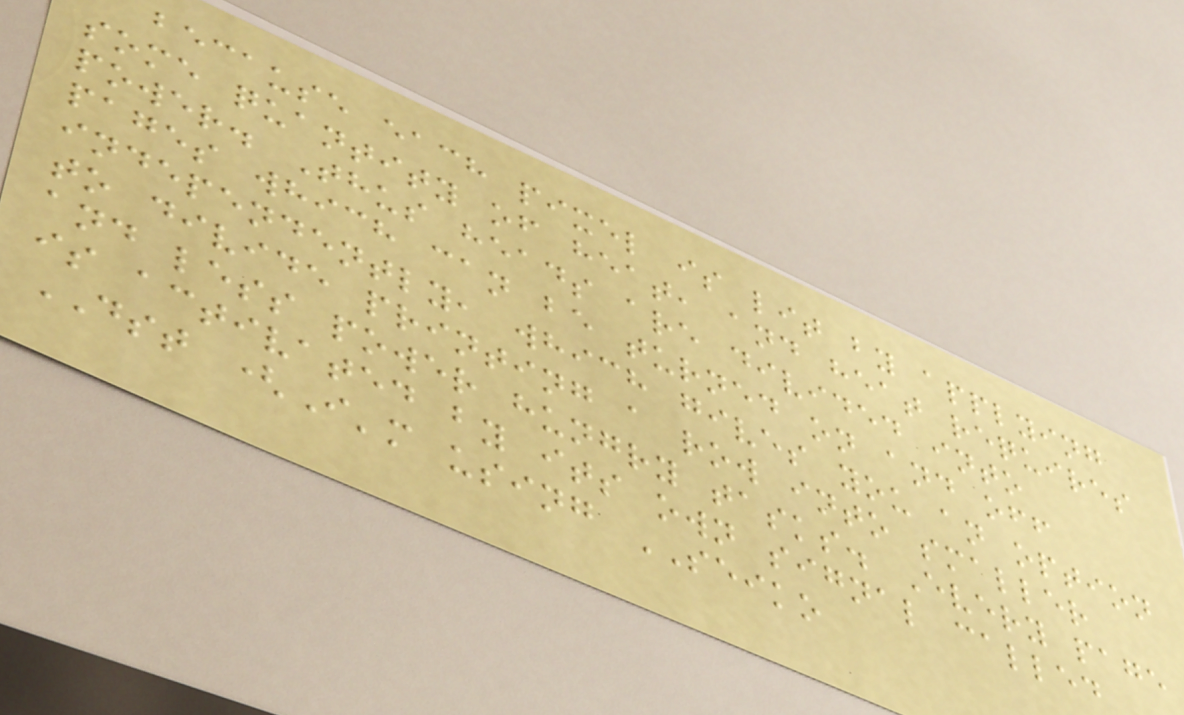because each pixel is lit by applying
some quantity of heat, and heat requires
power. Thus heads are divided into
pages which can be turned on and off
independently, which gives you an option
to divide printing a row into smaller
and less power hungry tasks. Every page
is activated by its own signal called
DST (I'm using SEIKO
